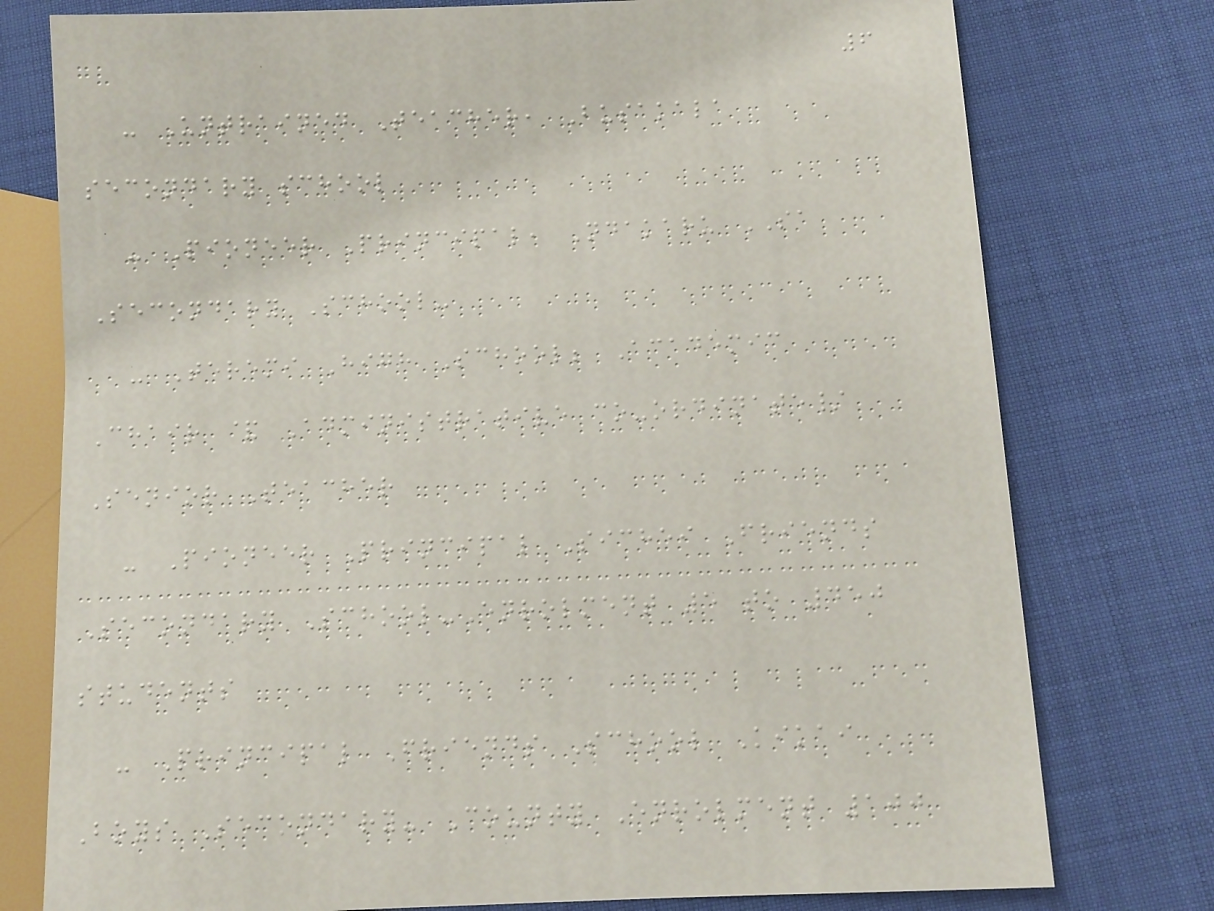6
- Untrained Teacher, Busakala
secondary school
- Pioneer Principal, Ndakaru SA
Secondary School-
- Teremi High School; Academic
Chair & Administrative co-ordinate/
Senior Teacher
- Pioneer Principal Sichei Friends
Secondary School-Enrolment 5 to 450
students
- Principal Friends School Kikai
Boys Secondary- County Enrolment 100
